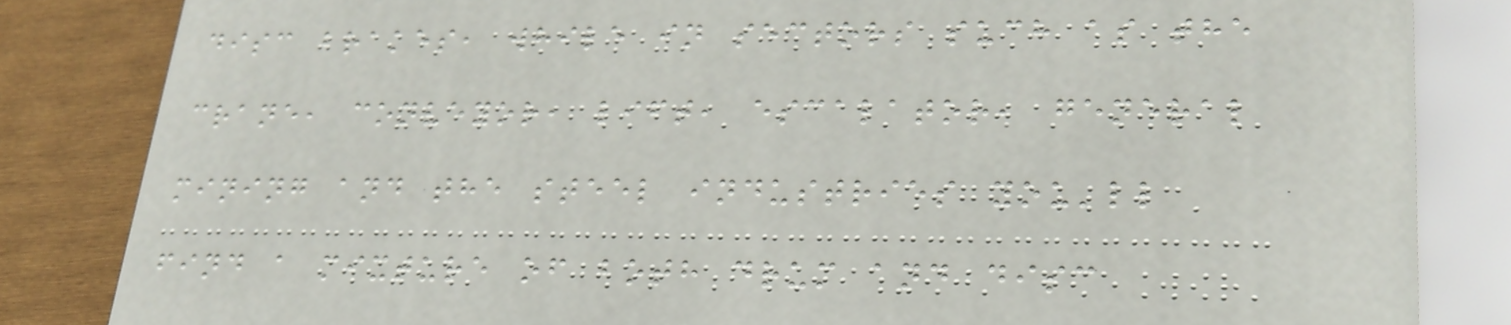disc brakes, while in sectors such as the
crane, conveyor, lift, escalator, general
mining and the steel industries you'll
find a mixture of both drum and disc
